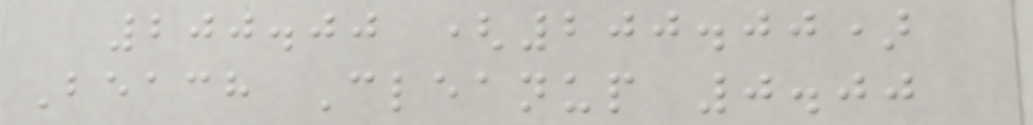200.00 (200.00)
Beach Cleanup 0.00
